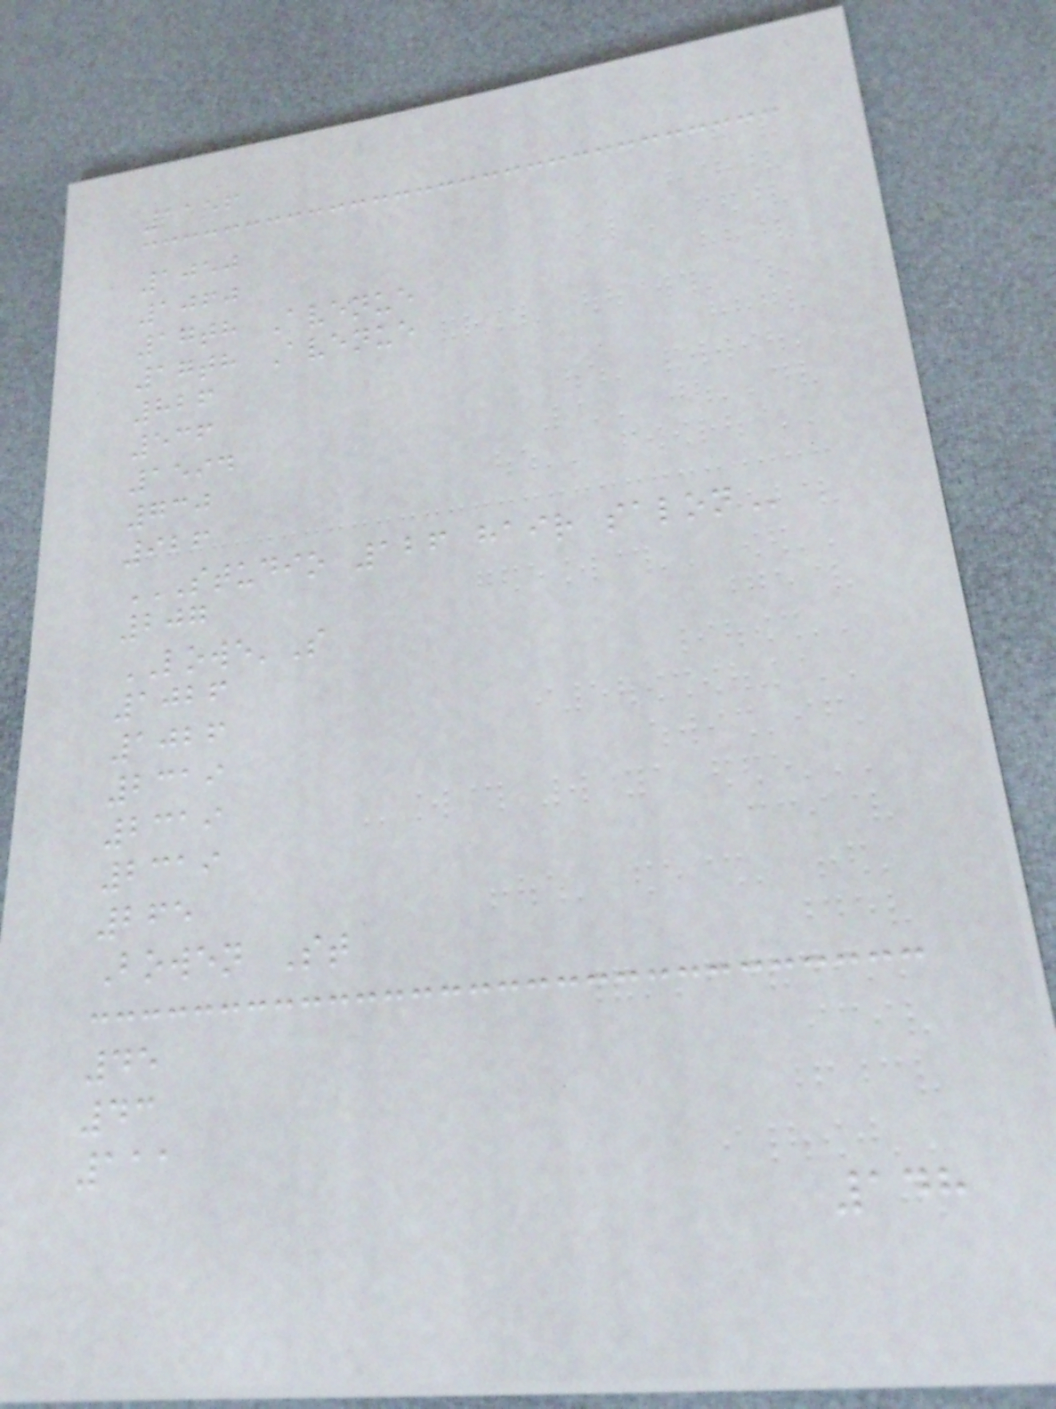1156
1050
1060
17th Avenue
17th Avenue
826
536
1594
730
926
STUDIO 126 HAIR SALON
207
LOWE'S
1026
1026
2319
2319
2319
265
Bowen St
45
43
111
148
